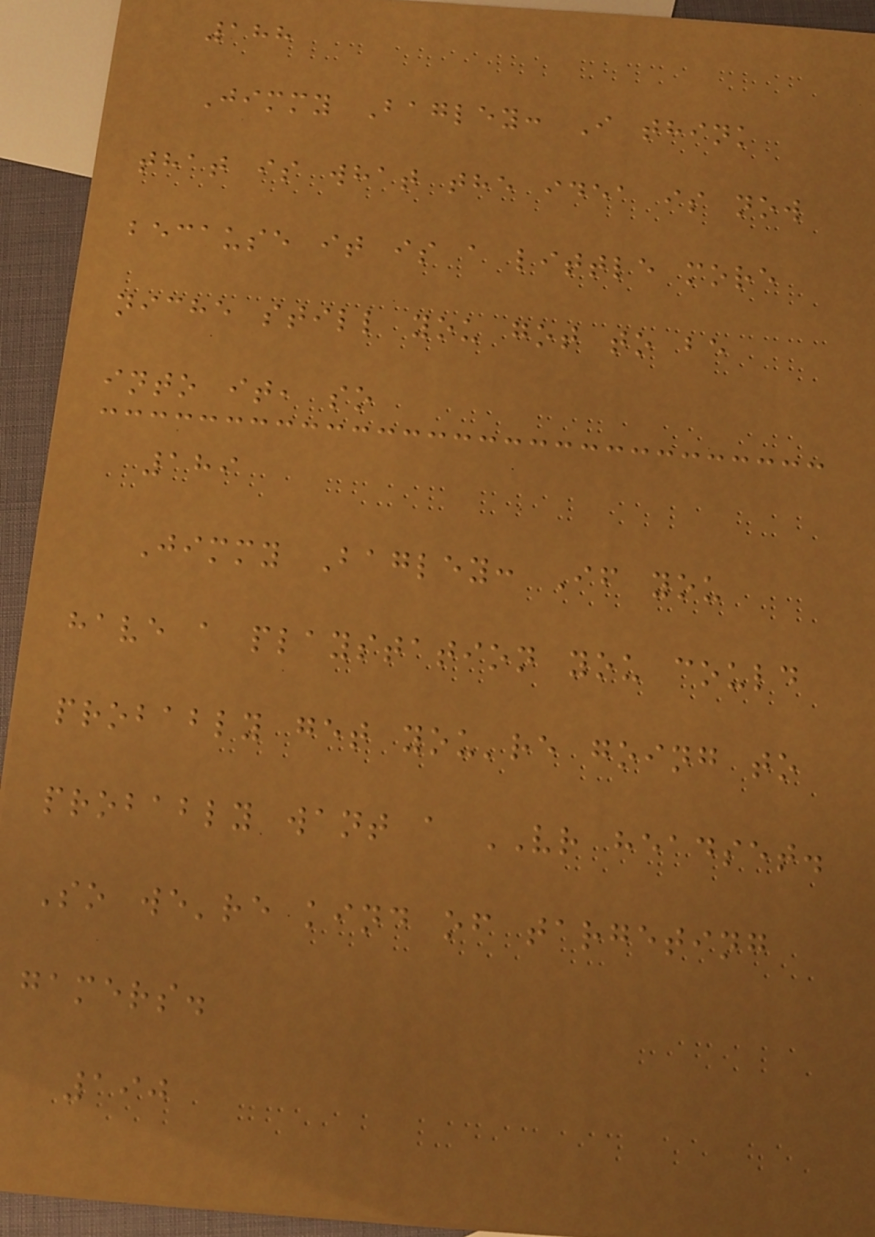188
Jimmy Bagley: I think
that is what the idea is now
because it is a little more
niche still you got to be
into it, so
189
Jimmy Bagley: If you
have a playstation you could
probably get you're going to
probably want a VR headset.
So we're kind of targeting
gamers.
190
